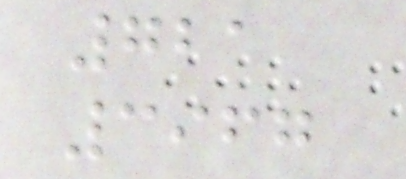721
3967
